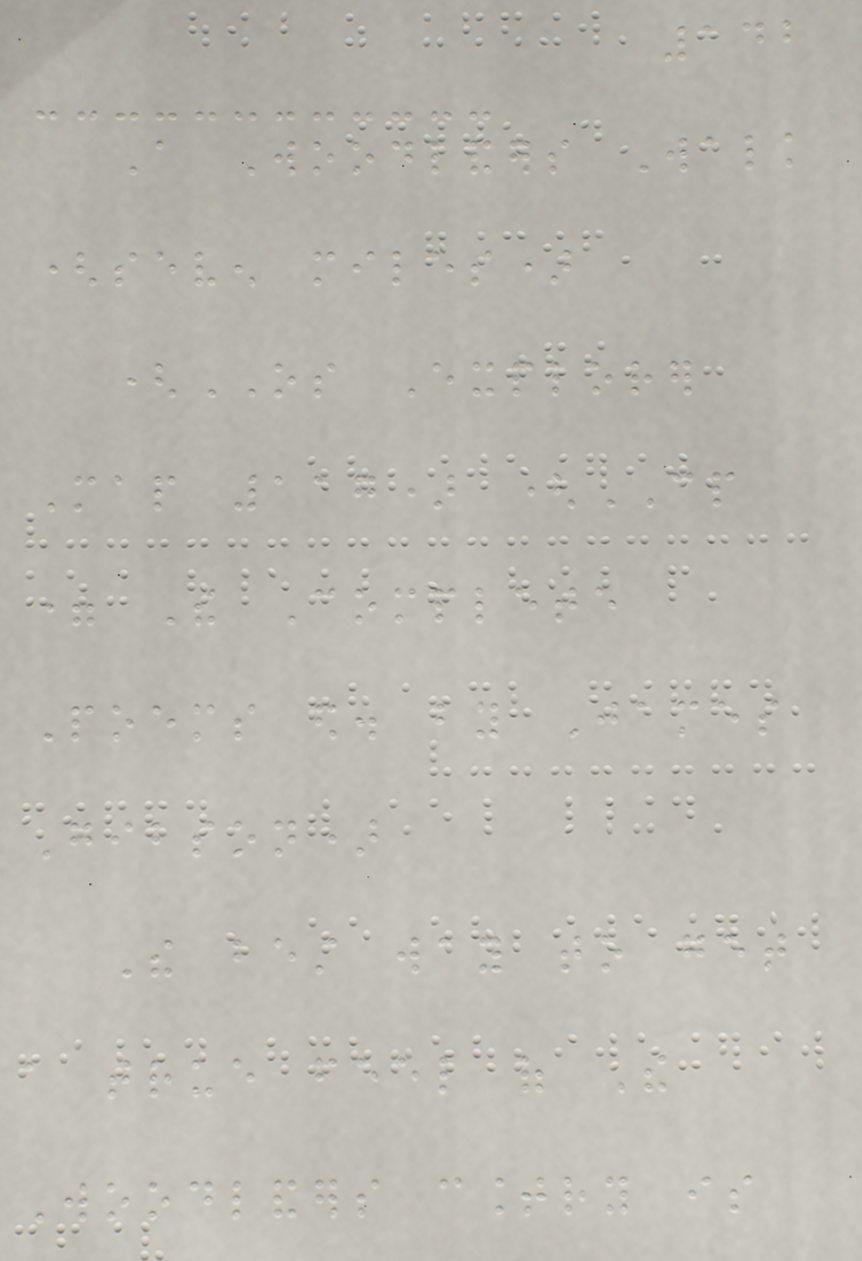142
A Woodlanders Walk
(seven miles)
(OS Explorer
Map 117) (CP
= The Complete
Poems ed. by James
Gibson)
The best way to get
a true feel of The
Woodlanders country is
